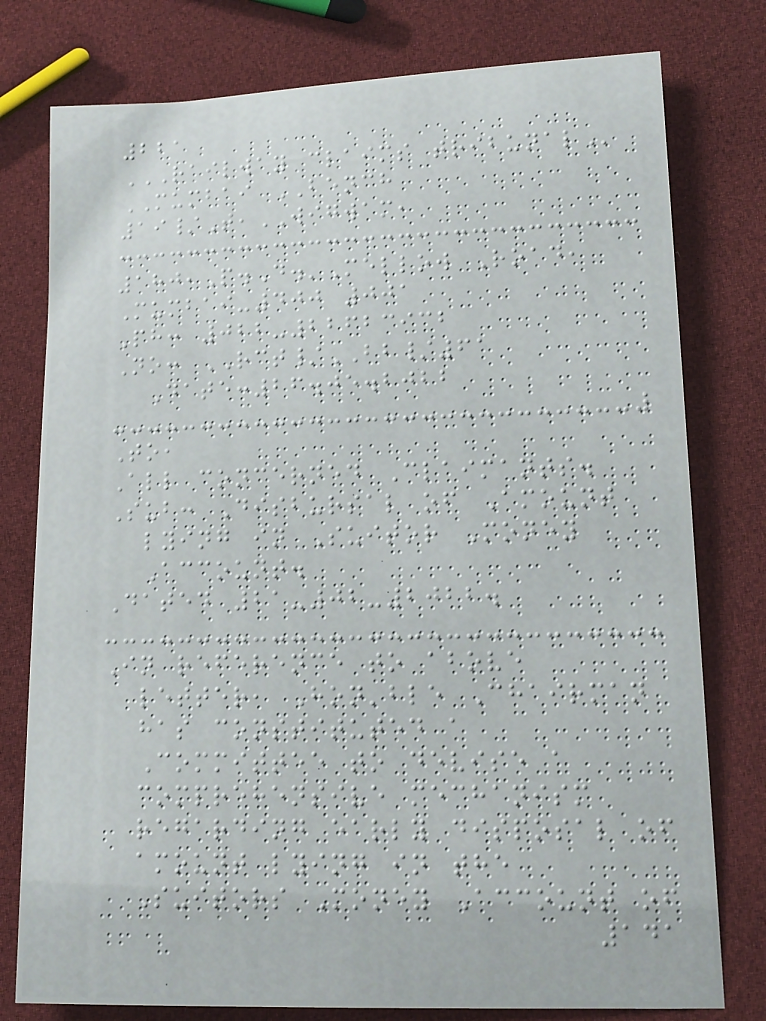221
RAILWAY CLAIMS TRIBUNAL
MUMBAI BENCH
19/T,WIGWAM,
180,P.D.'Mellow Road,
Mumbai-400 001
Ph: 022-22623932
No: RCT/BB/61
Date:26.05.2022
To,
All concerned Claimants.
Sub: Disbursal of Amount
lying in Suitor Money
Account.
Dated 21-02-2022.
In reference to above
letter, Hon'ble Chairman
has constituted a
Committee to devise a
comprehensive mechanism
regarding early disposal of
amount lying in the
Suitors Money Account of
141
